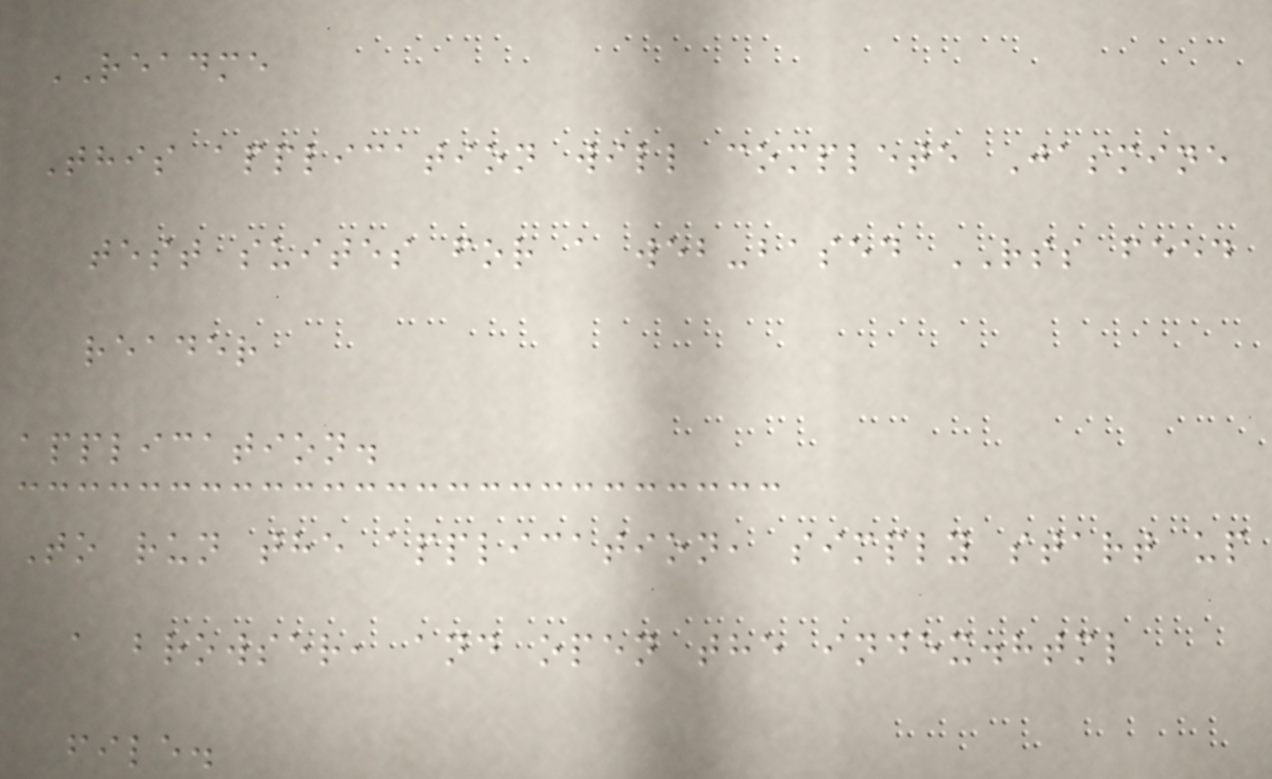README
This application will complete Jasmine
test suites for a web-based RSS feed
reader
application.
To run the application, simply start up
a browser, and open the index.html
file.
